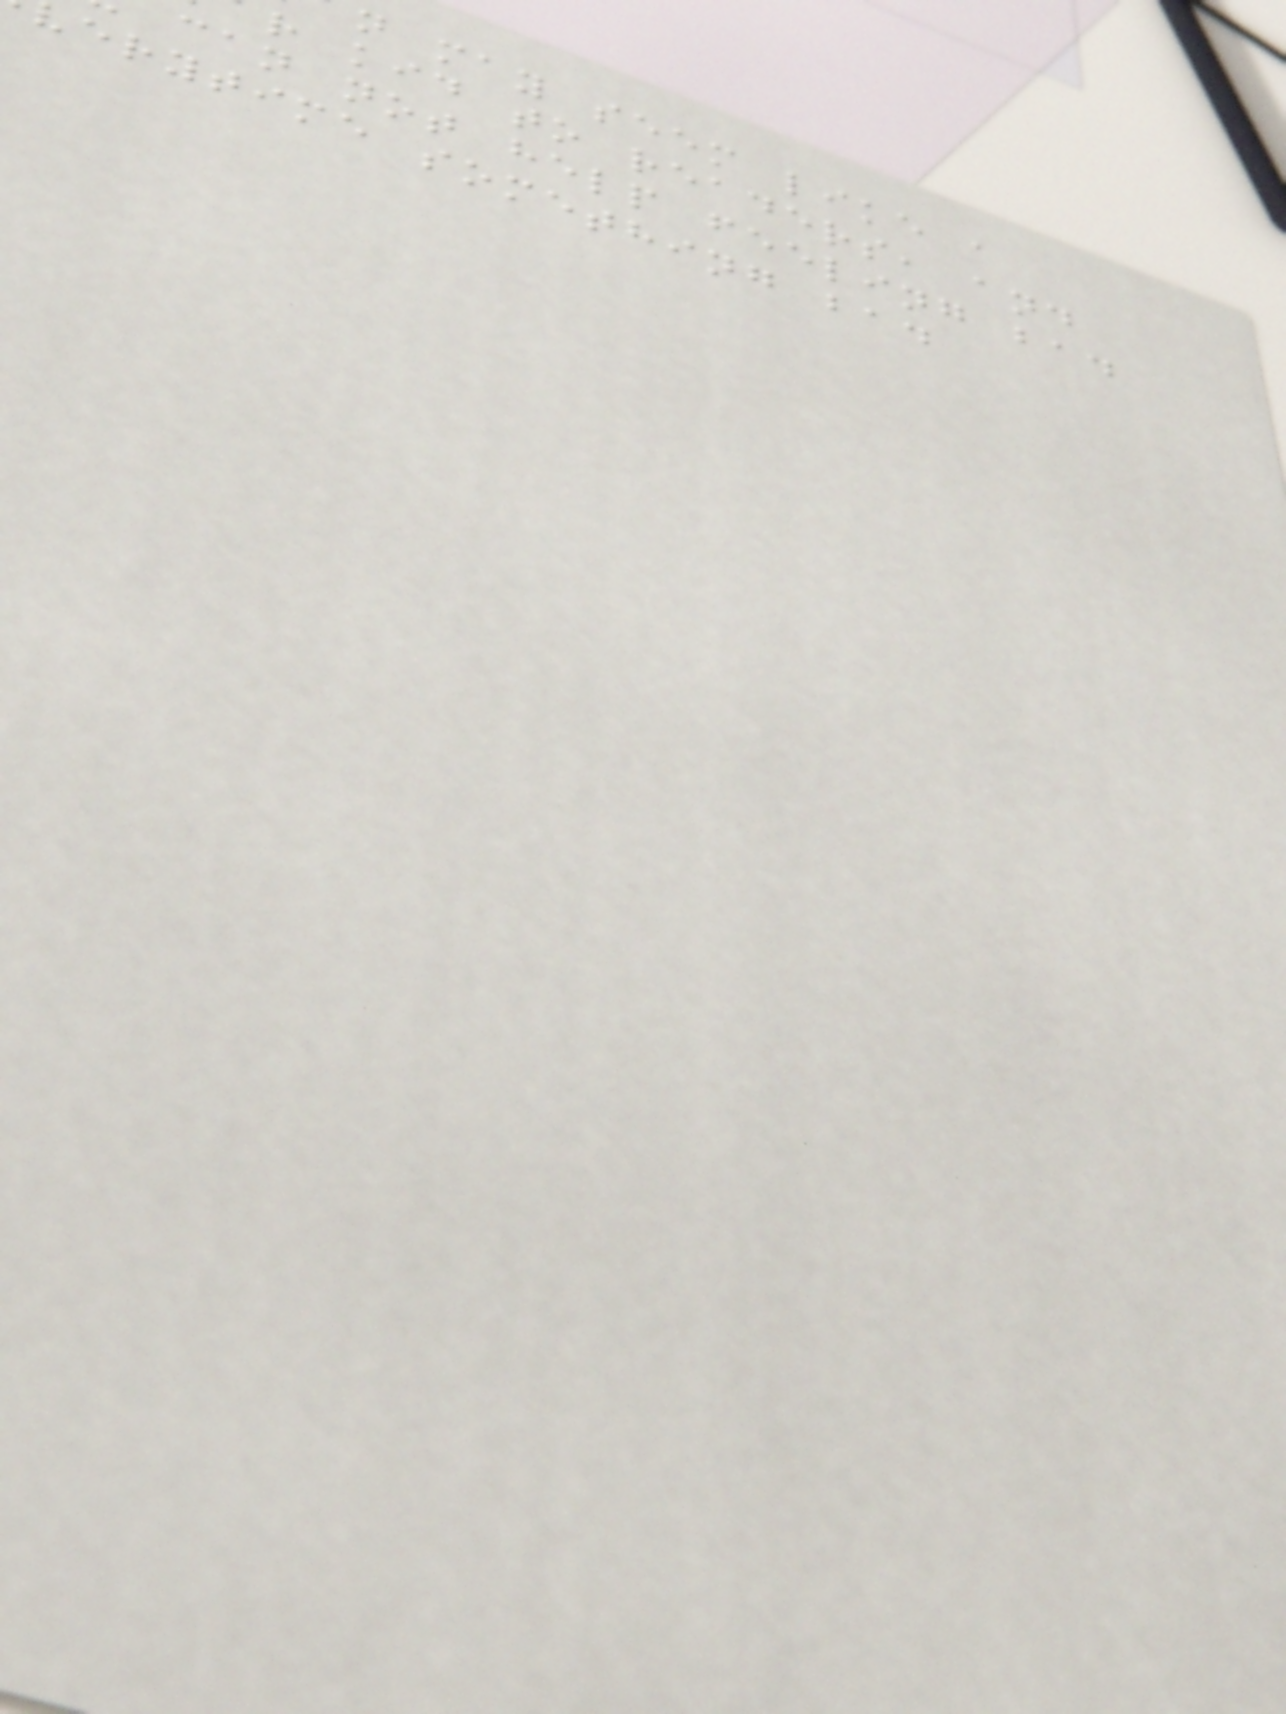n may seem like a
r kid to readers, and
can not help feeling bad
erytime something bad
